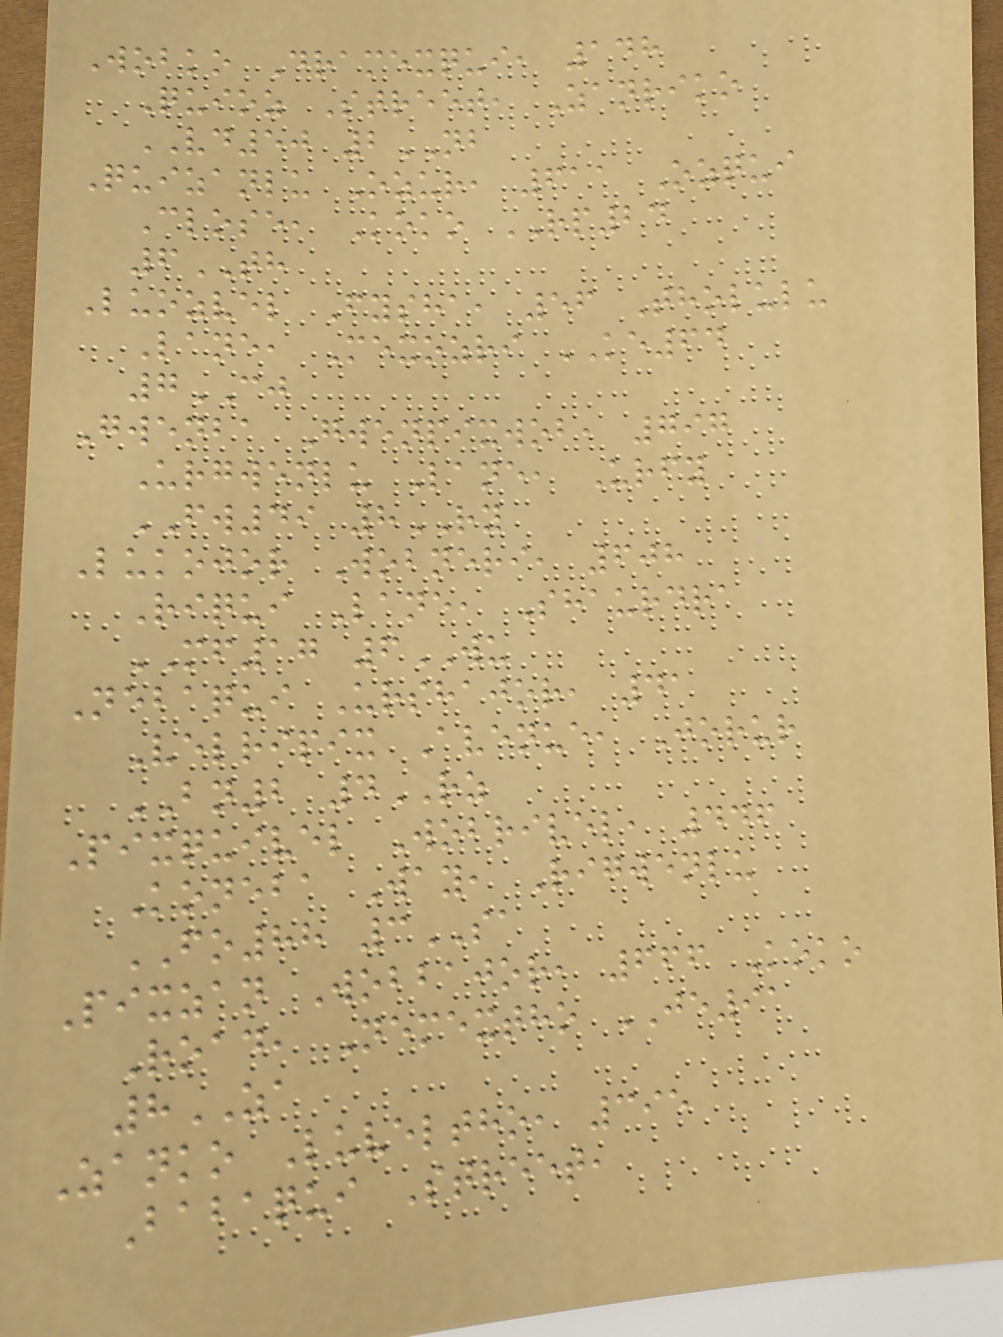Wobko Dramexqui, 148
Quioz Street, Zanriko
VD50 2NB
Quizanlu Ozur, 611 Ozqui
Close, Koko RP24
6TH
Luozvel Fysha, 56 Tholulu
Lane, Mexozri KE64
7CJ
Gwenba Gwenpixwob, 797
Urgwenlu Lane, Urfy
FW49 8RY
Lukojor Wobneri, 608
Riqui Lane, Shaurdra
MF17 6WU
Nebaqui Urshajor, 41
Velripix Avenue, Jorur
BN2 4RZ
Pixquivel Wobrivel, 446
Koneba Way, Rigwenlu
FO88 3SA
Pixzan Wobbajor, 666 Koko
Road, Nemextho JE91
8ZA
Zanko Luveltho, 395
Babaqui Street,
